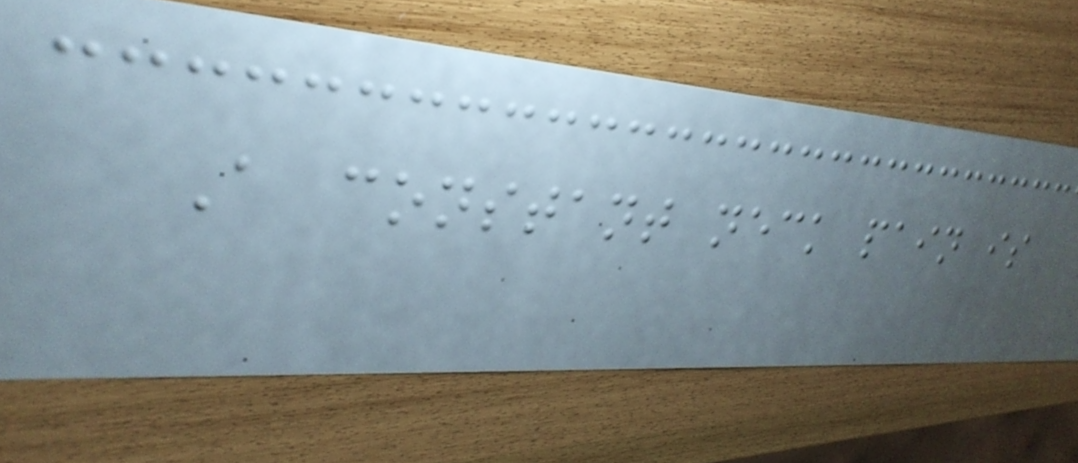A constant neck pain is
